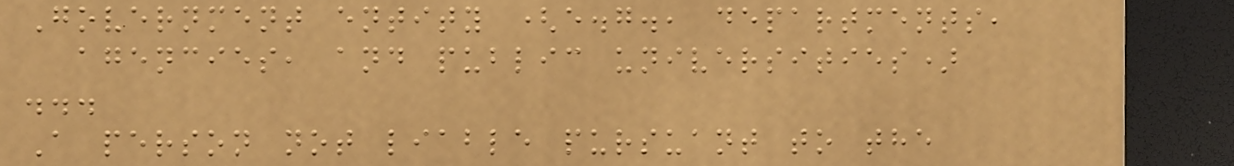Government entity (e.g., departments,
agencies, and public universities)
...
A person not liable pursuant to the
